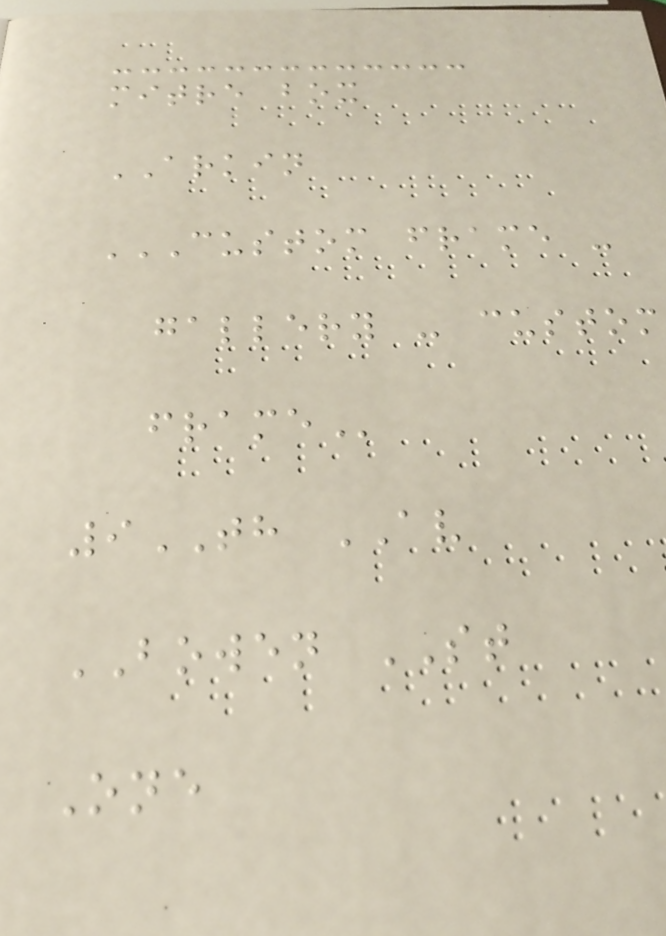mitre box
ARKIN
CUSTOM FRAME -
GALLERY - CUSTOM
FRAME
9TH AV
BOWEN ST
One
